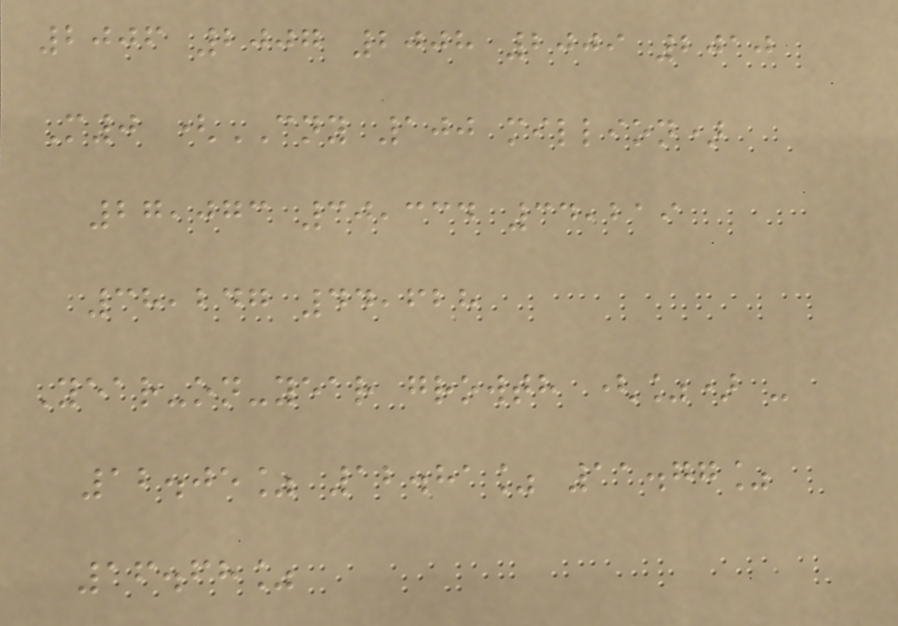2006 2007 2008 2009 2010
M0 (CNY 100 million)
27,073 30,334 34,219
38,247 44,628
Year-on-year growth (%) -
12.05% 12.81% 11.77%
16.68%
